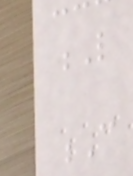L
C
